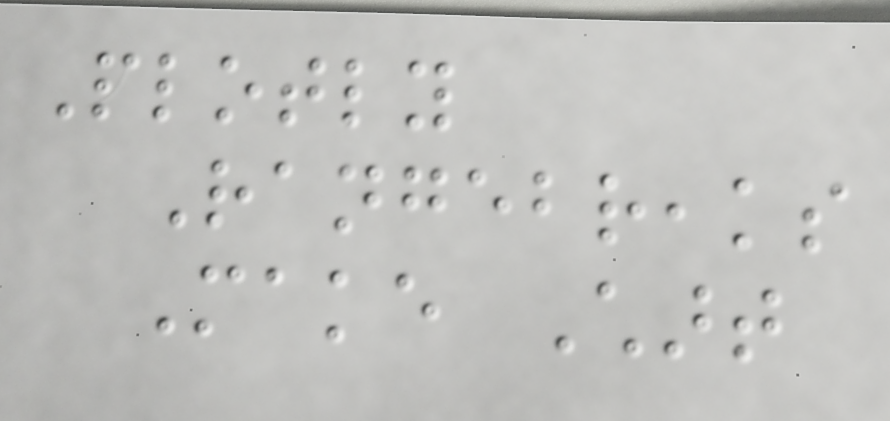Plotly
Rangebreaks
Make Chart
